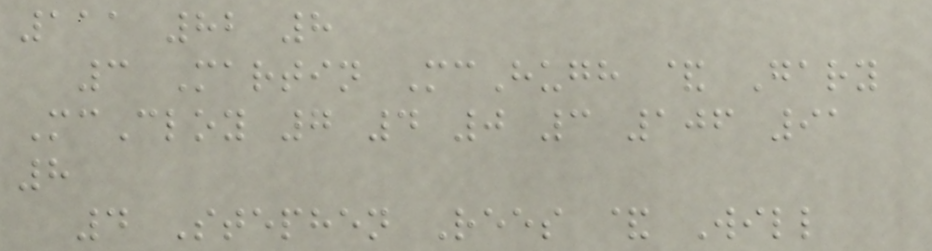111 82 8
3 Martin McHugh & Gary
McCloy 7 4 0 3 106 91
8
4 Stephen Rees & Will
